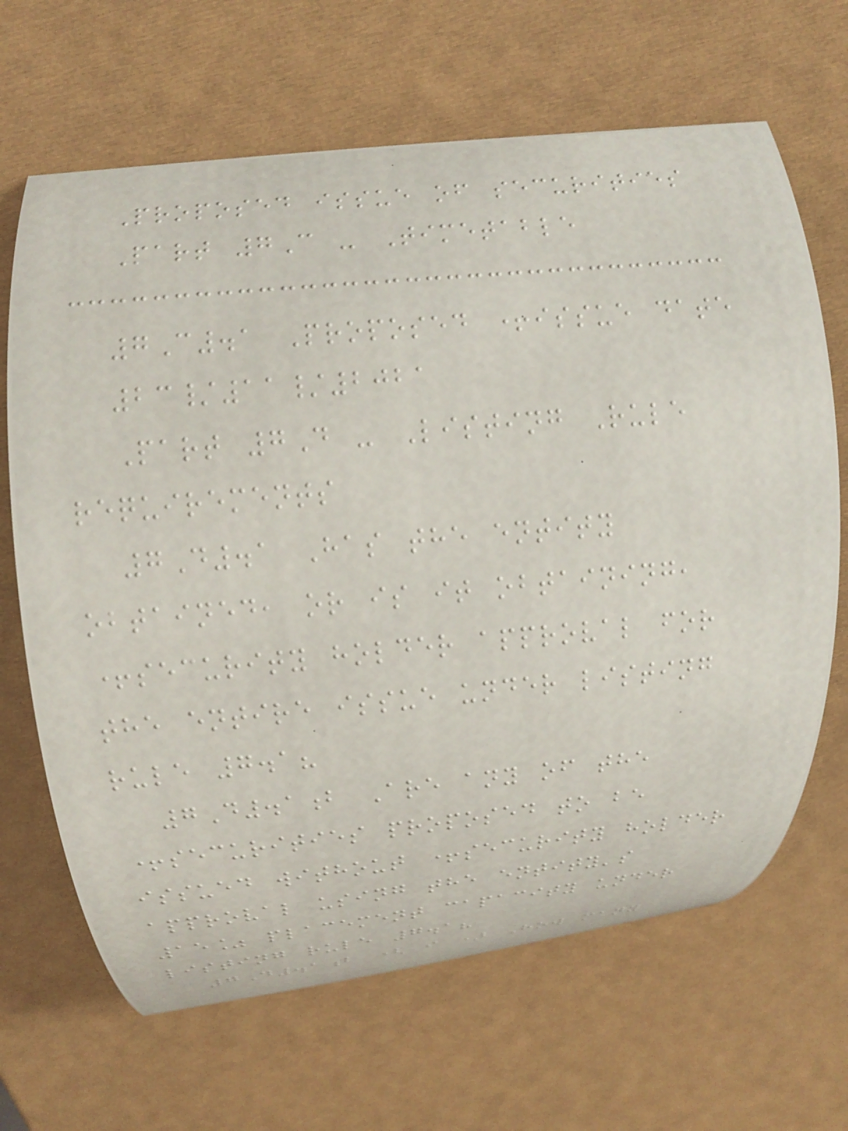Proposed issue of securities
Part 7C - Timetable
7C.1 Proposed +issue date
23/11/2021
Part 7D - Listing Rule
requirements
7D.1 Has the entity
obtained, or is it obtaining,
+security holder approval for
the entire issue under listing
rule 7.1?
7D.1b Are any of the
+securities proposed to be
issued without +security holder
approval using the entity's
15% placement capacity under
listing rule 7.1?
7D.1b ( i ) How many
